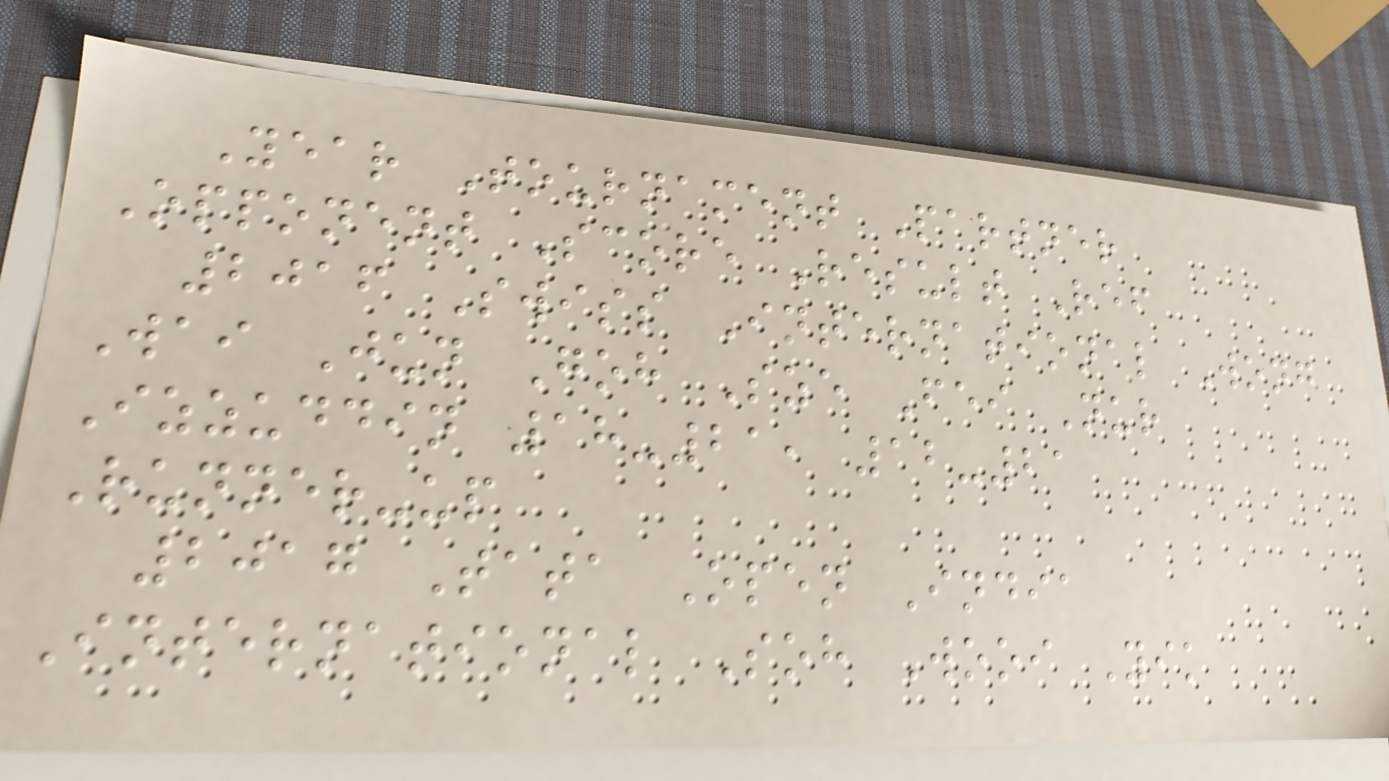Year Tournament Partner
Opponent Score Result Ref
2016 Swiss International Wong
Wai Jun Goh Sze Fei Nur
Izzuddin 18-21, 12-21
Runner-up
2017 Tata Open India
International Soh Wooi Yik
